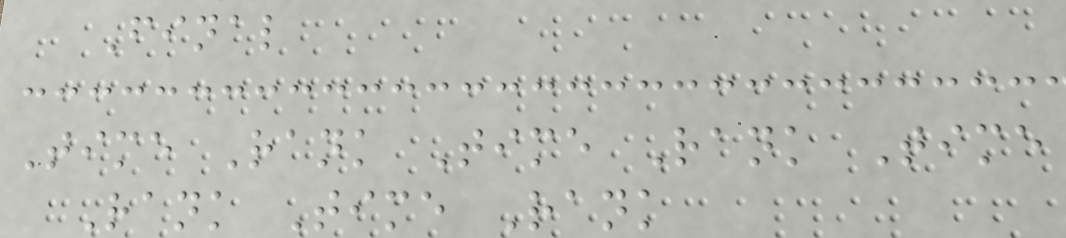Final
Time Rank Time Rank Time
Rank Time Rank
